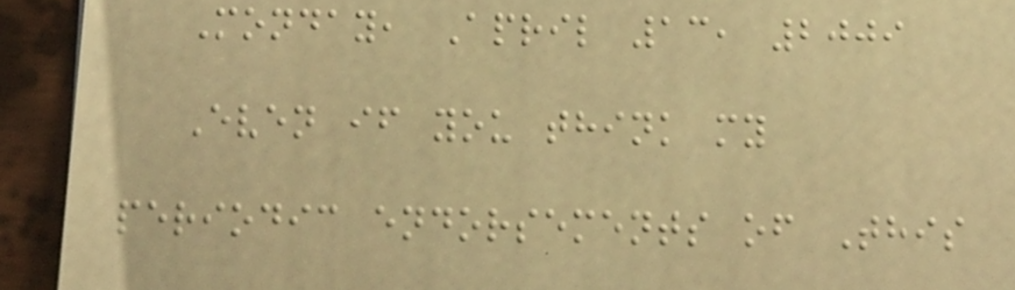Monday, April 13, 2009
Even if you think my
periodic endorsements of This
